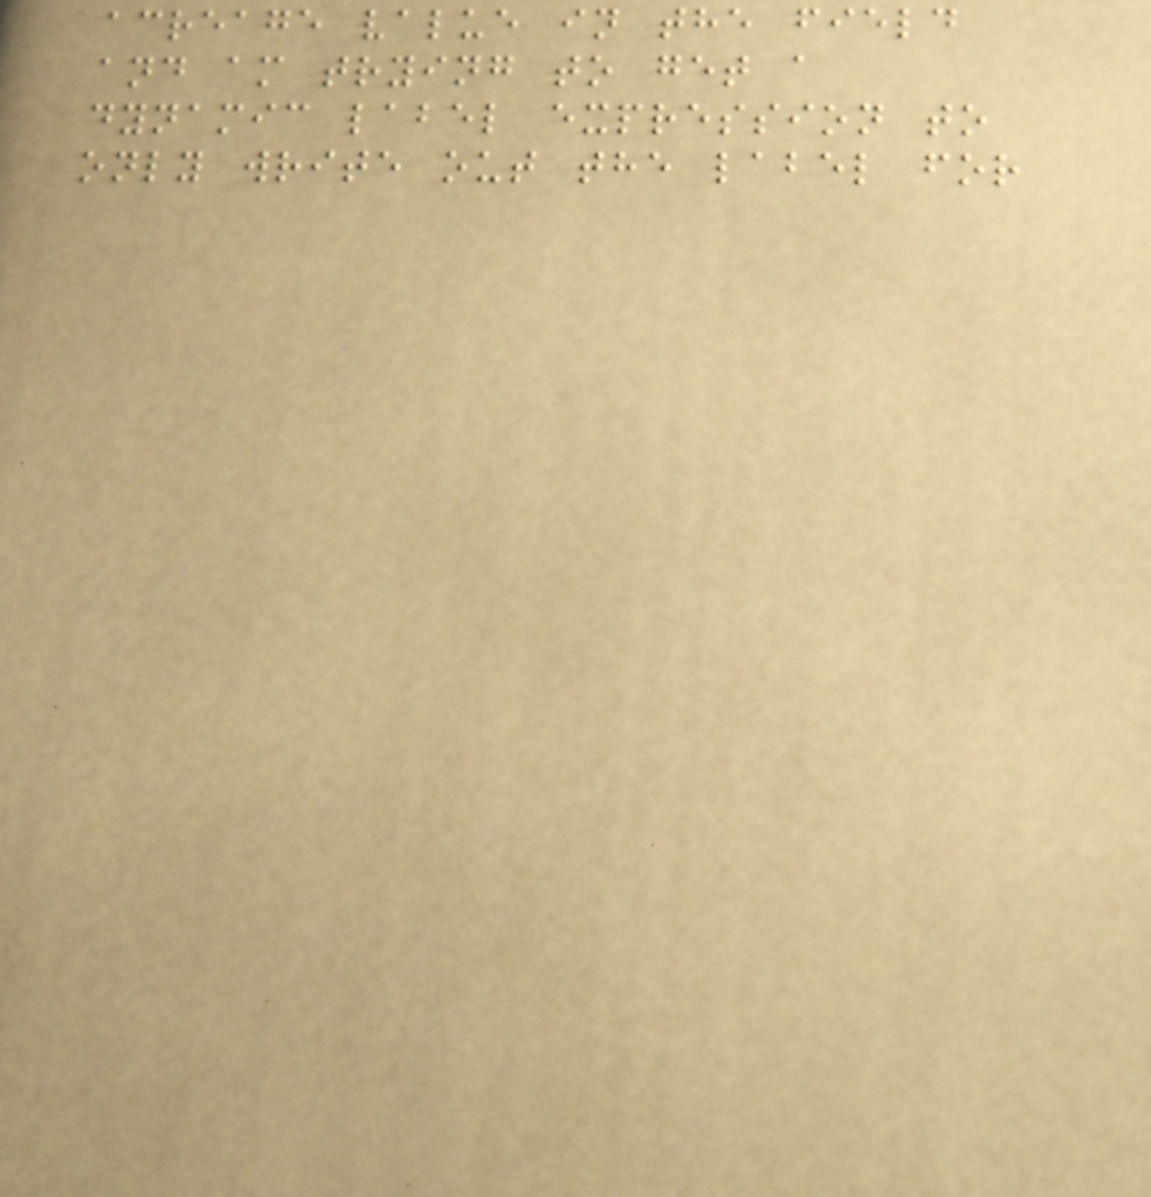acreage value in the field
and am trying to get a
dynamic label expression to
only write out the label for
